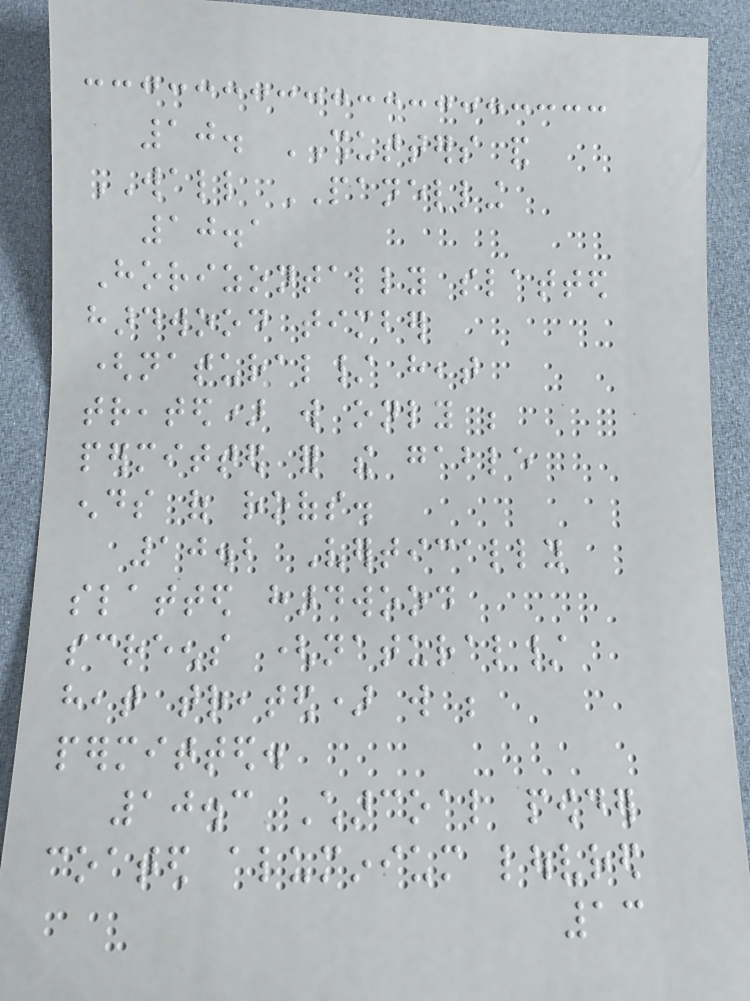10. SHUTTERS and
WALL PANELLING
10.1
Horizontally slatted
hardwood timber
(natural/ heat
treated) will only be
permitted for the gable
ends of roofs.
10.2 Vertically
slatted hardwood
screens (natural/
heat treated) will be
permitted.
10.3 Charcoal powder
coated aluminium louvred
13
